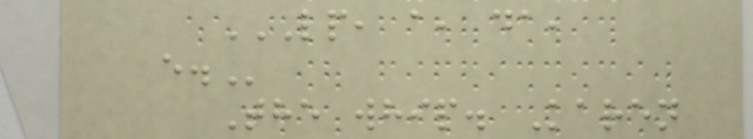LP, A, DA,
E.
The whip. Karen
